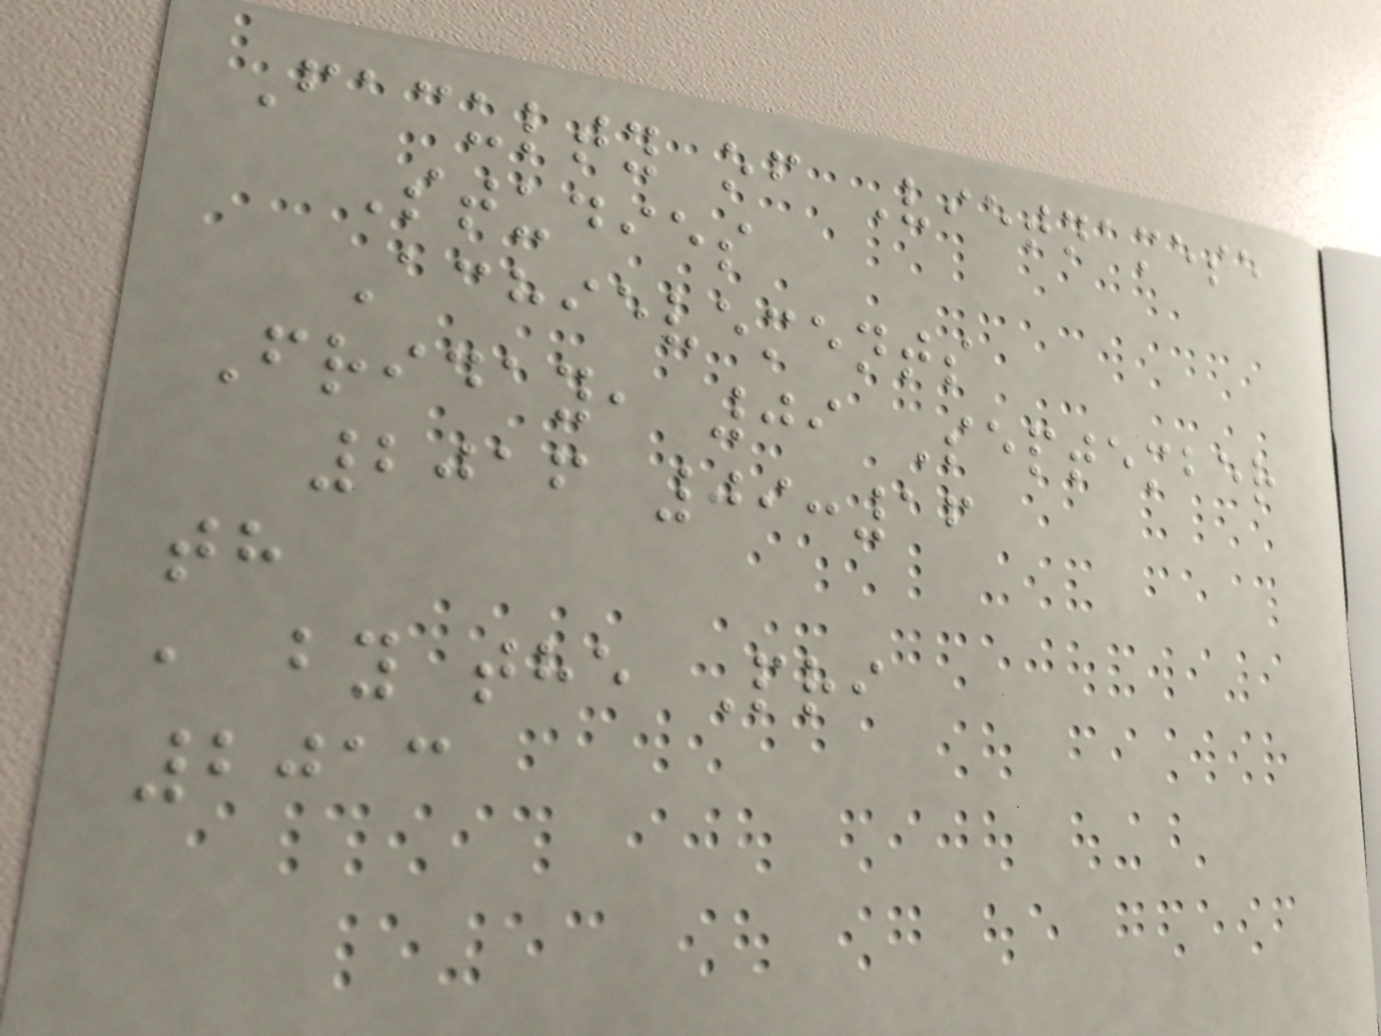Faculty of Vietnamese
Studies
Achievements
Friday, 09 September
2016 09:16
th
, by the Pri
2013
